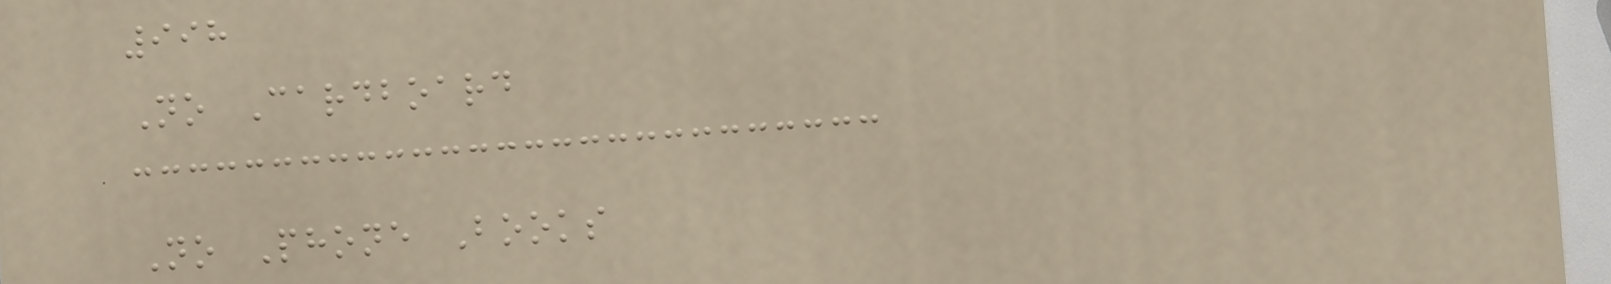998
No Cardboard
No Phone Books
